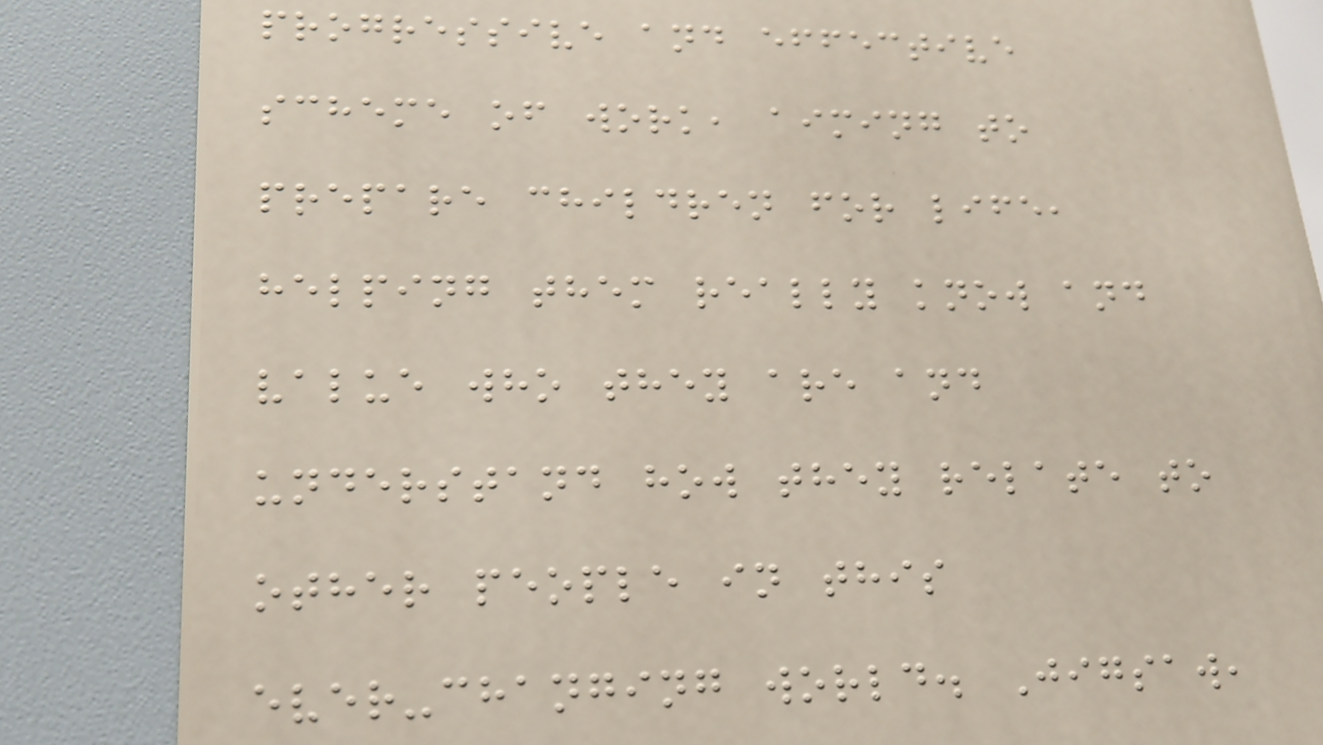progressive and effective
scheme of work, aiming to
prepare children for life,
helping them really know and
value who they are and
understand how they relate to
other people in this
ever-changing world. Jigsaw,
